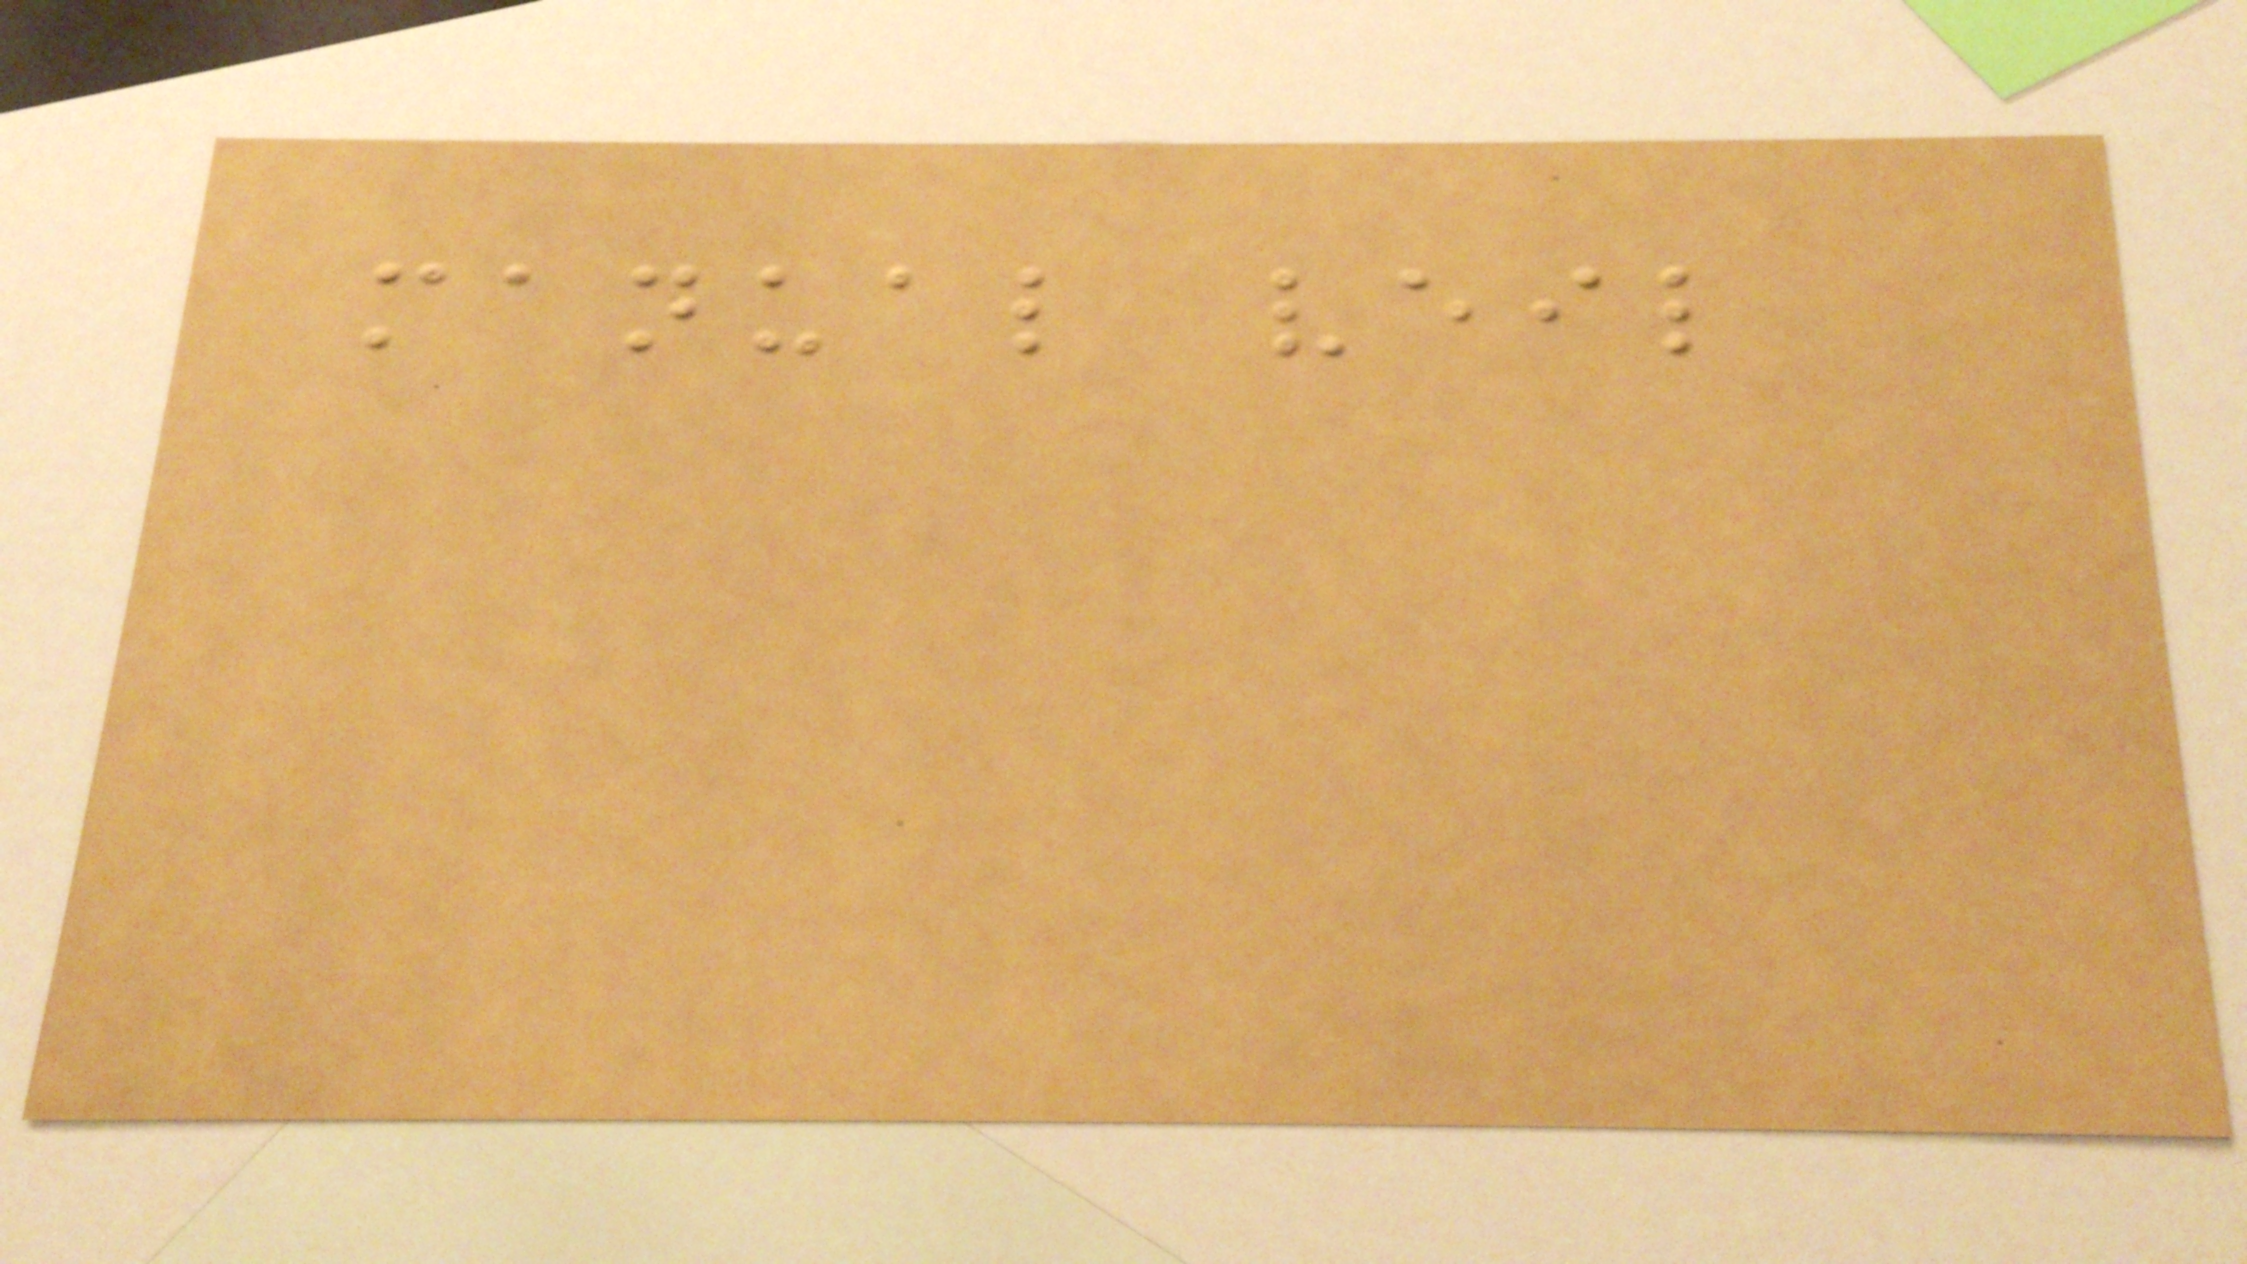manual veil
